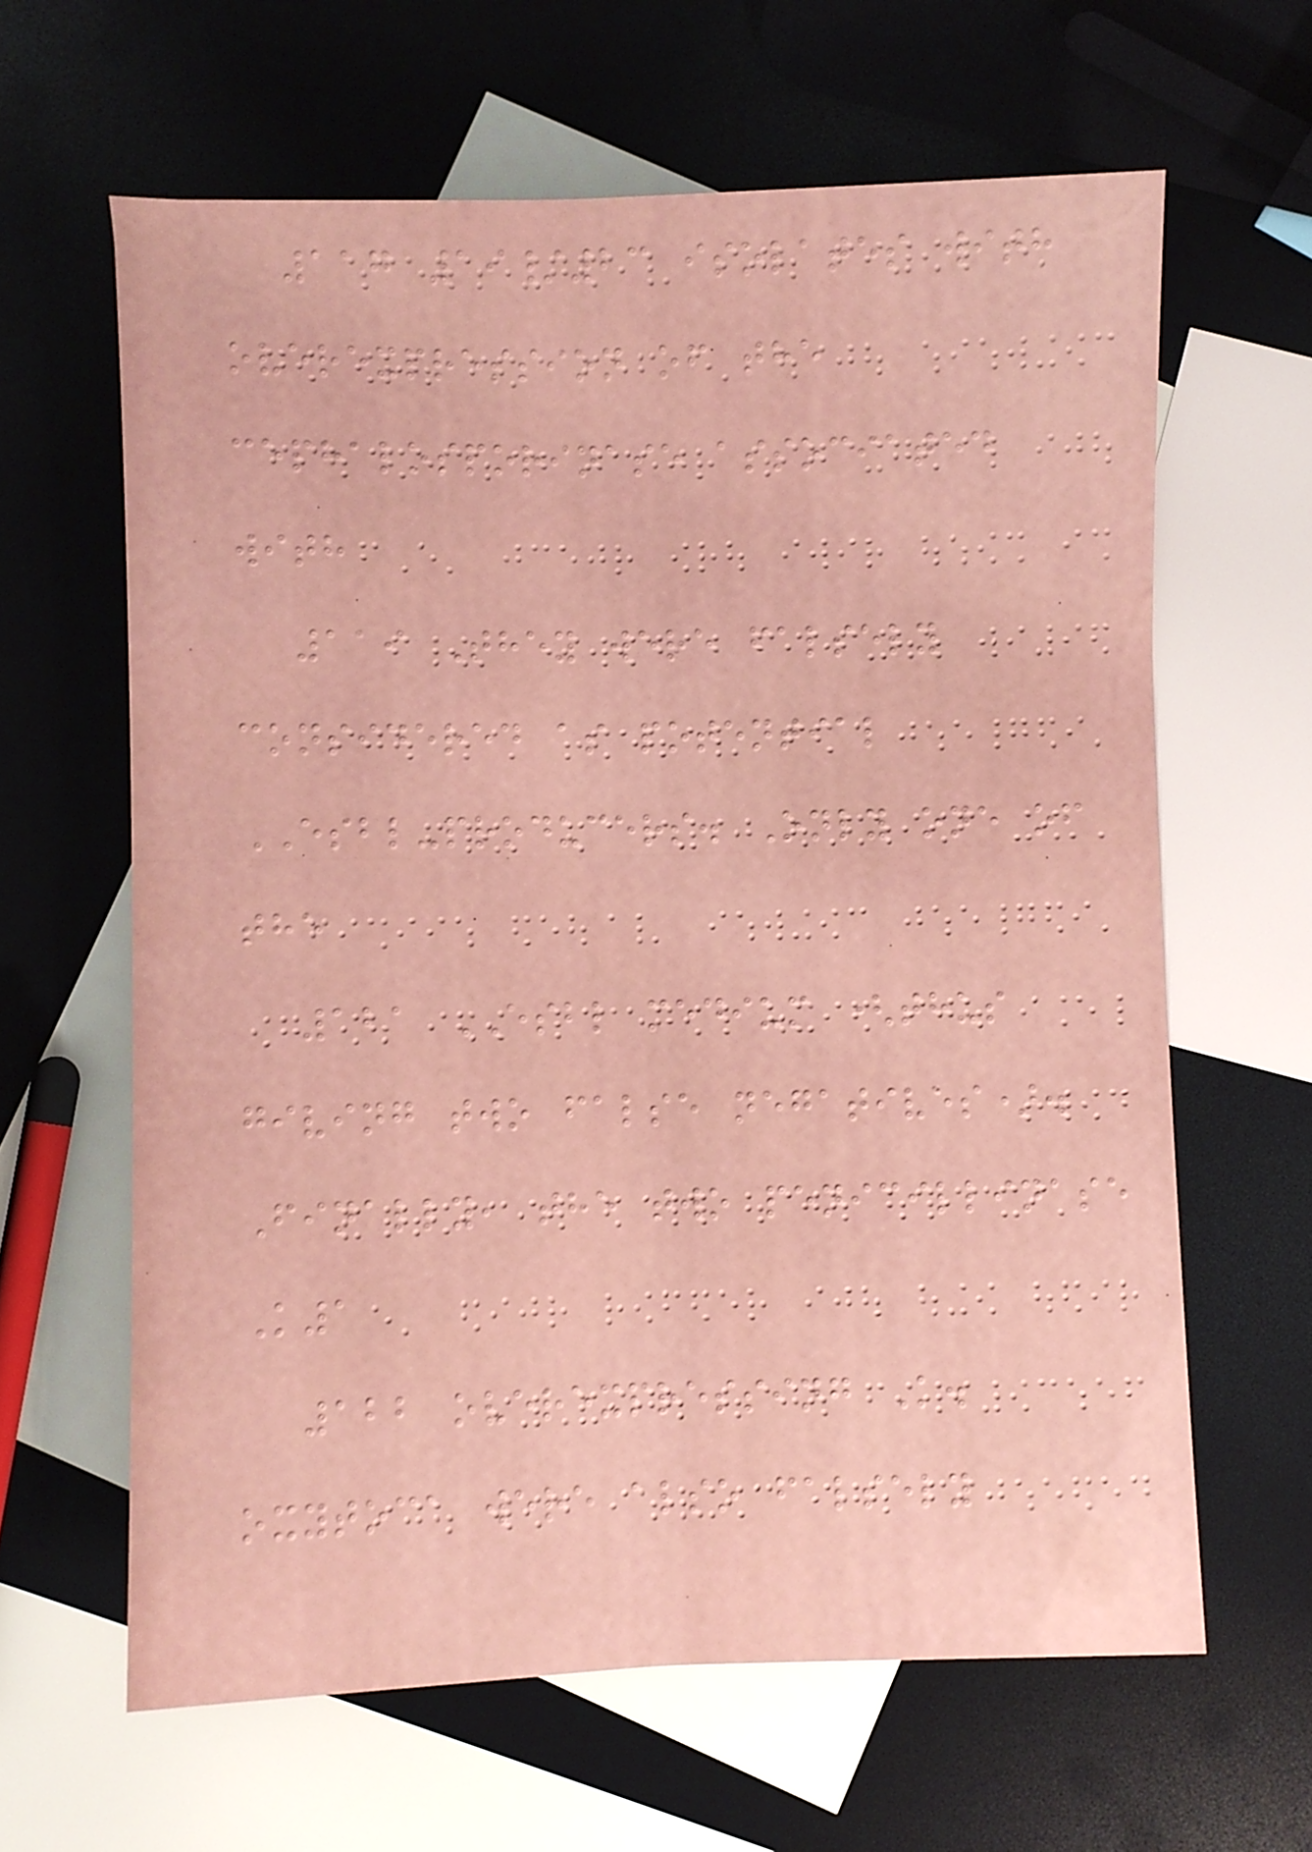117 19/23 isolates with
overexpression of the
cephalosporinase associated
with
119 They were falsely
considered as potential
ESBL-producers. Only one of
the
121 ESBL medium (thus
giving two false negatives).
Finally, the two penicillinase
K1
122 overexpressing K.
oxytoca were also falsely
